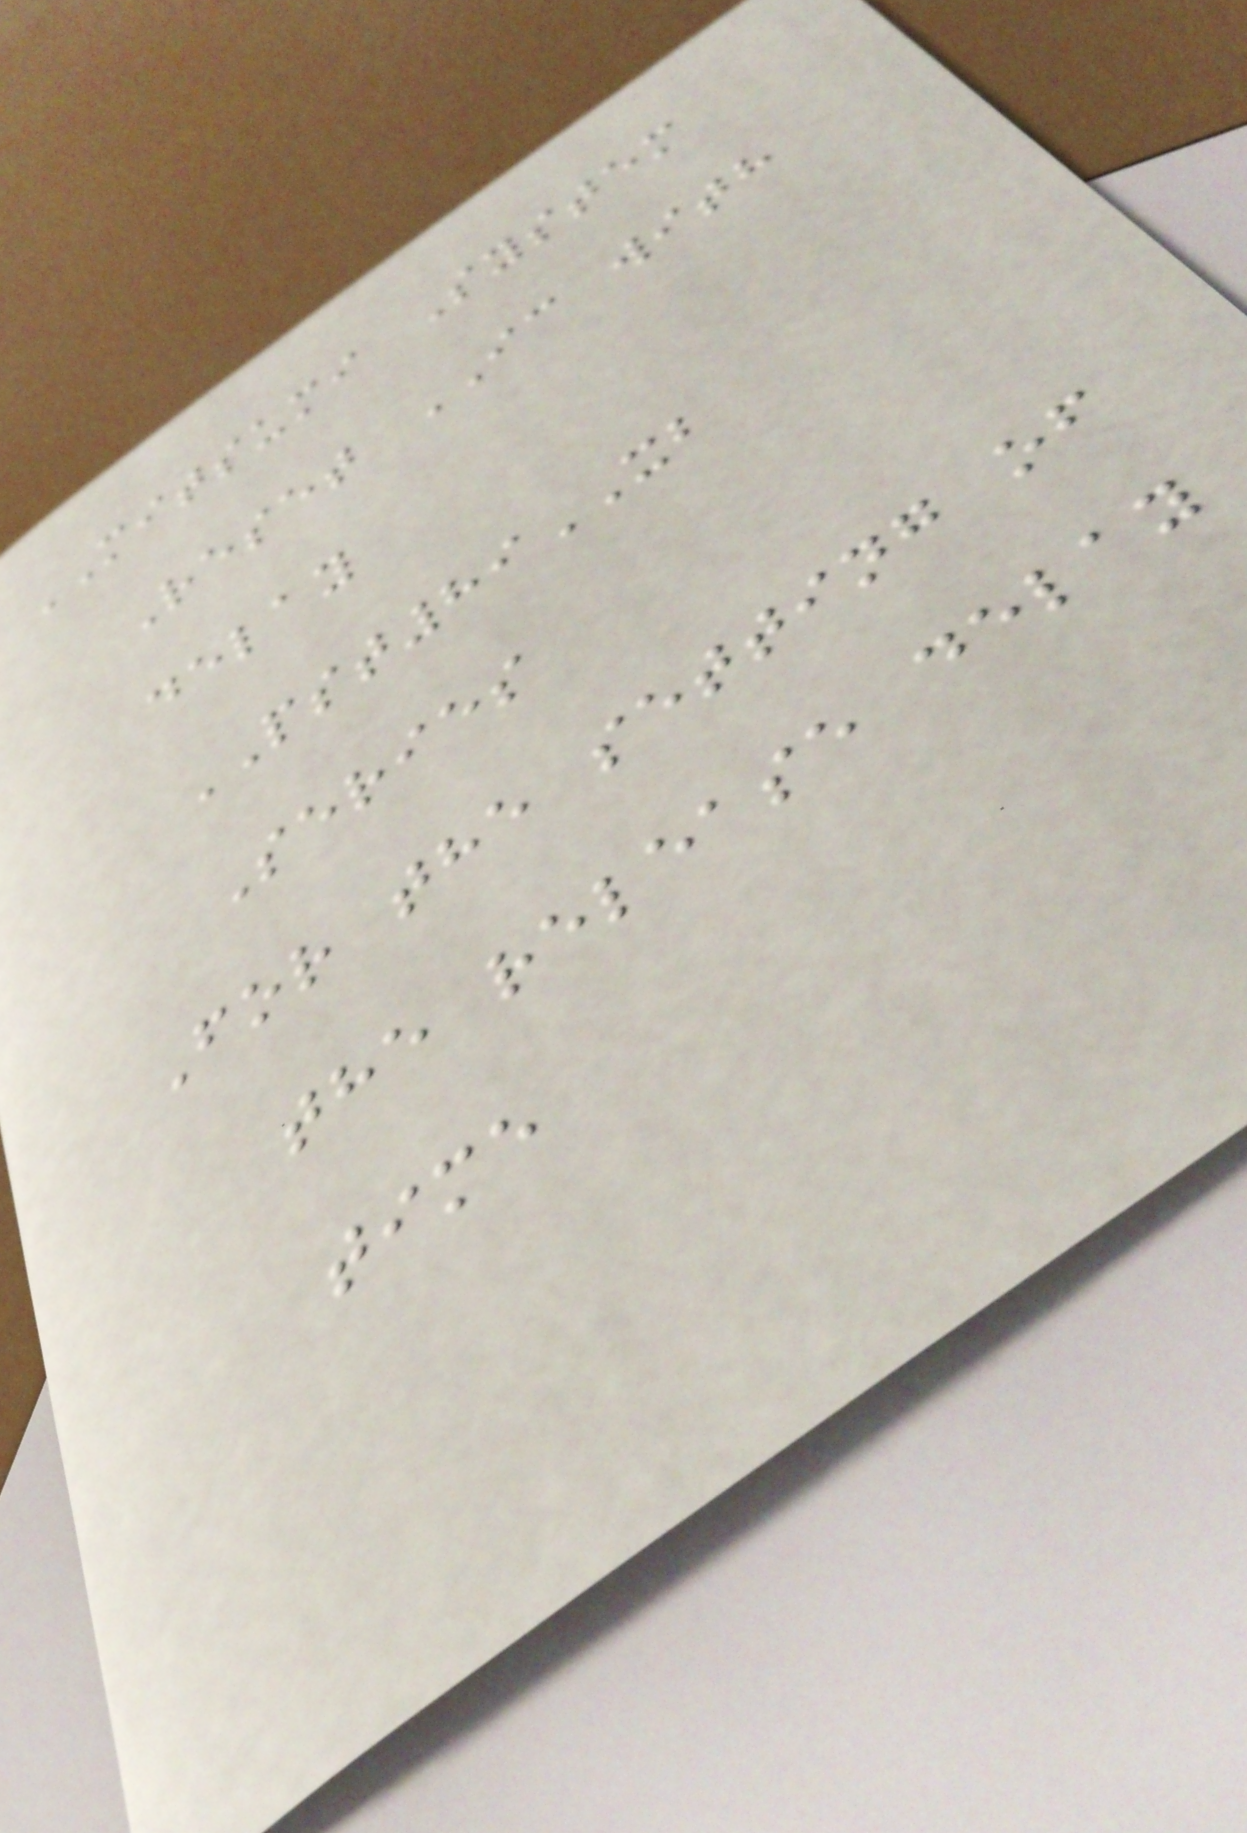MITSUMI System
Reset IC with
delay
PST89XB
Series
For the setting of
the release delay
time
